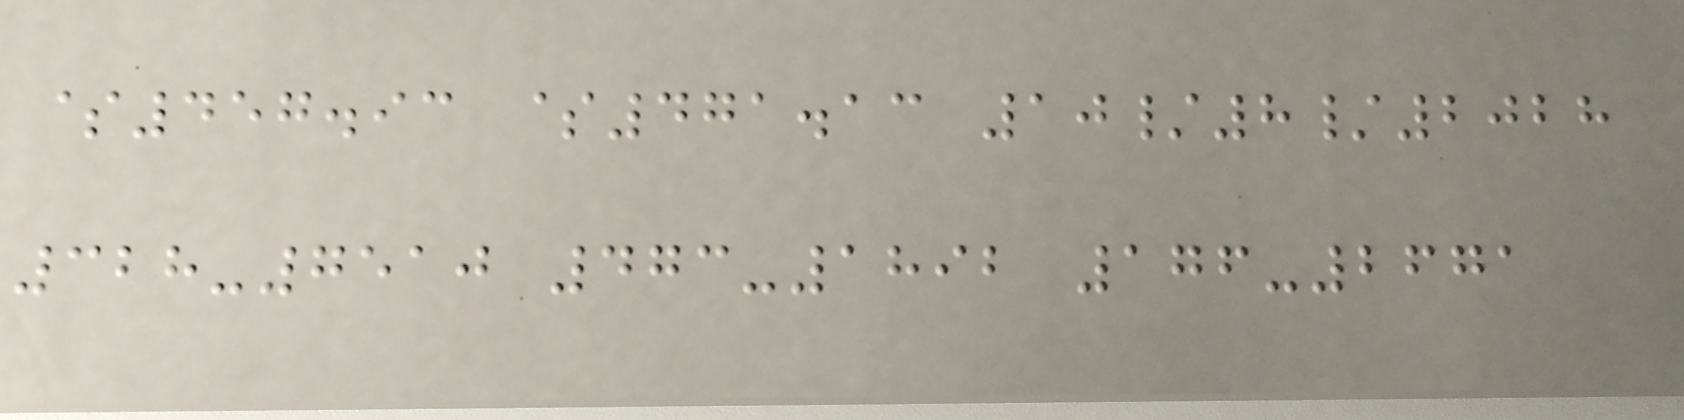$457.93 $471.13 10/8/2028
328-7510 473-1892 176-2671
